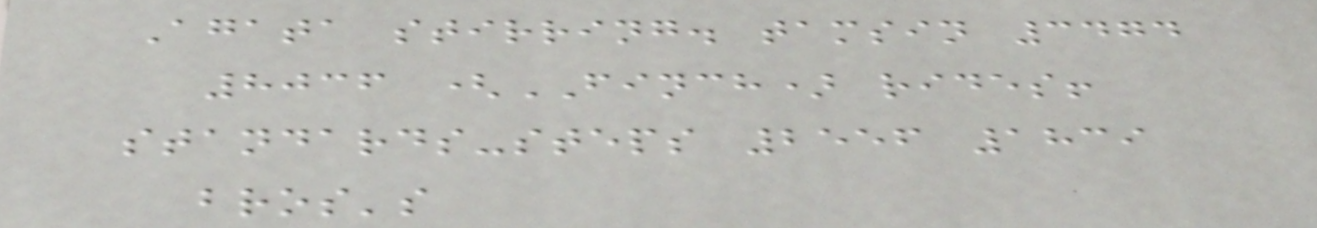Agata stirring. tamsin 3474
8036 (FINCH) rides!
standards-steps 2556 1839
bros's
